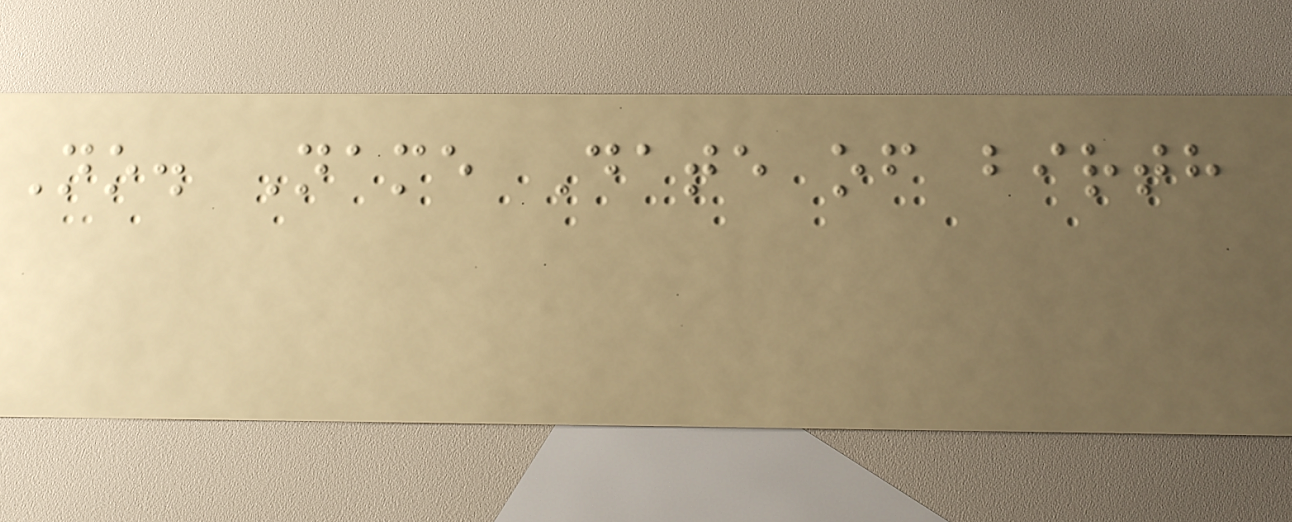No. Name Date of birth
